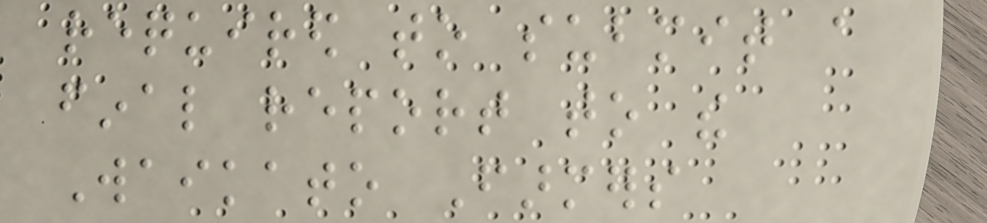required to submit a
final report to the
Waikato Farmers
